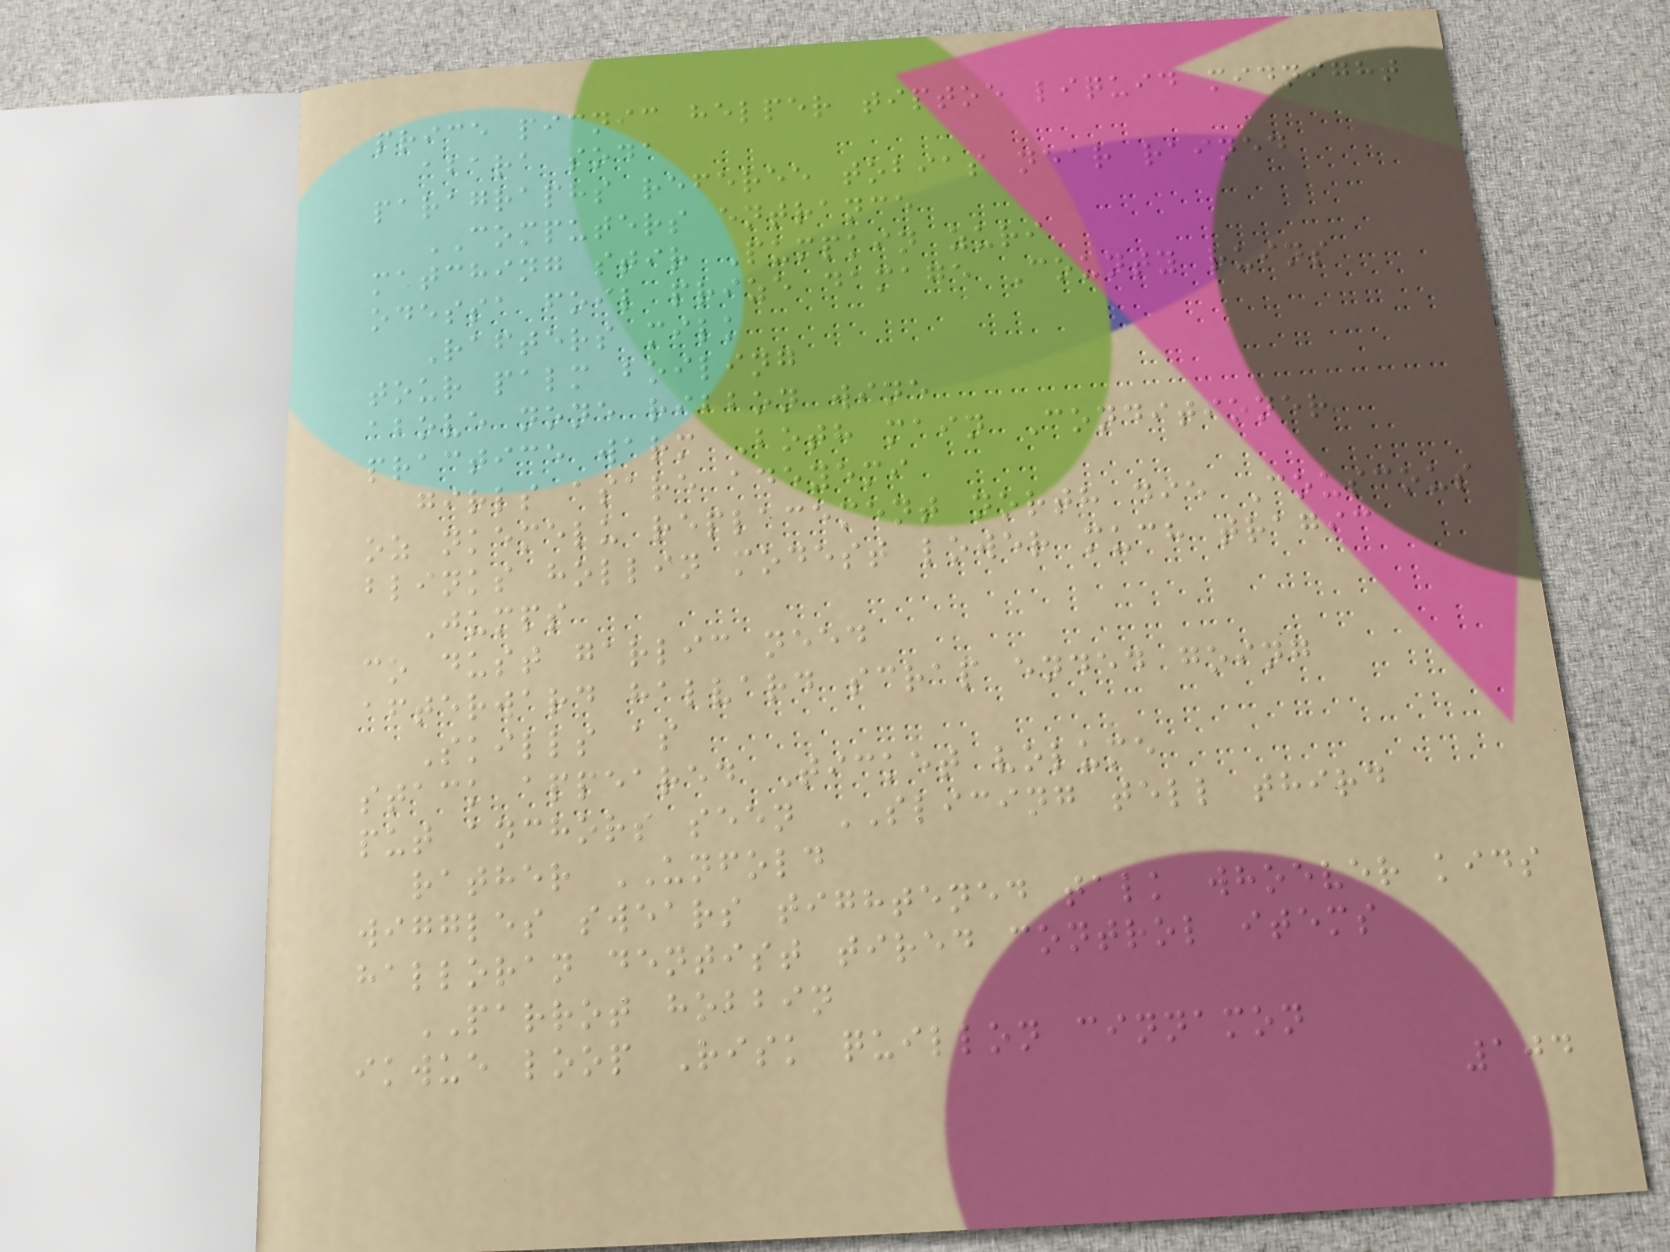price picnic helper tiptoe liquid midnight
abara soda
paragraphs referee tobias near rained
COMPUTERS entrance
matching stir Pumpkin zuri
odessa foil prize damage County ruins
Rafters milk
tour palm boiling
above none ribbon wine
practice warm Both main Conditioner
girls asare adeyemi
oz nkemelu replacement north die Couscous
blinks hollin modest lower much tragic
Jumps
co dust garlic need
afterward halvard scrap ended going
Skills as
stack appeared Ticket volume
put anchors seen SLICING tell third
rather UNFOLD
wiggles swears tightened talk whoever kids
halloran dentist tired control items
PARROT hobbin
ikwue loop Risk quillon cinnamon
104
